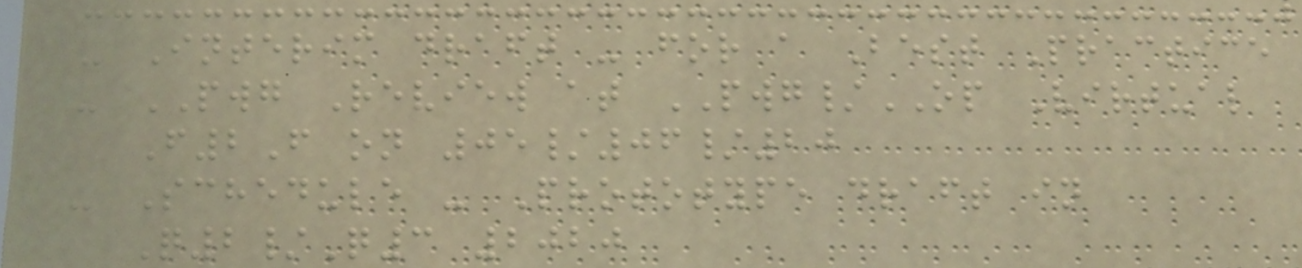- Interim draft - for a Best Practice
- PWG Review at PWG/OP Virtual
F2F on 05/06/20
- Schedule - Prototype draft in
Q2/Q3 2020
